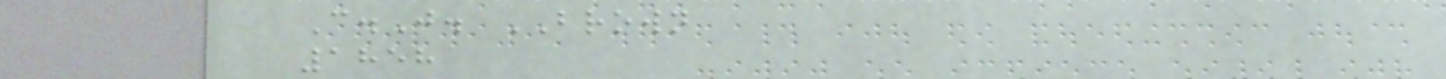C.J. BROWN
1858
